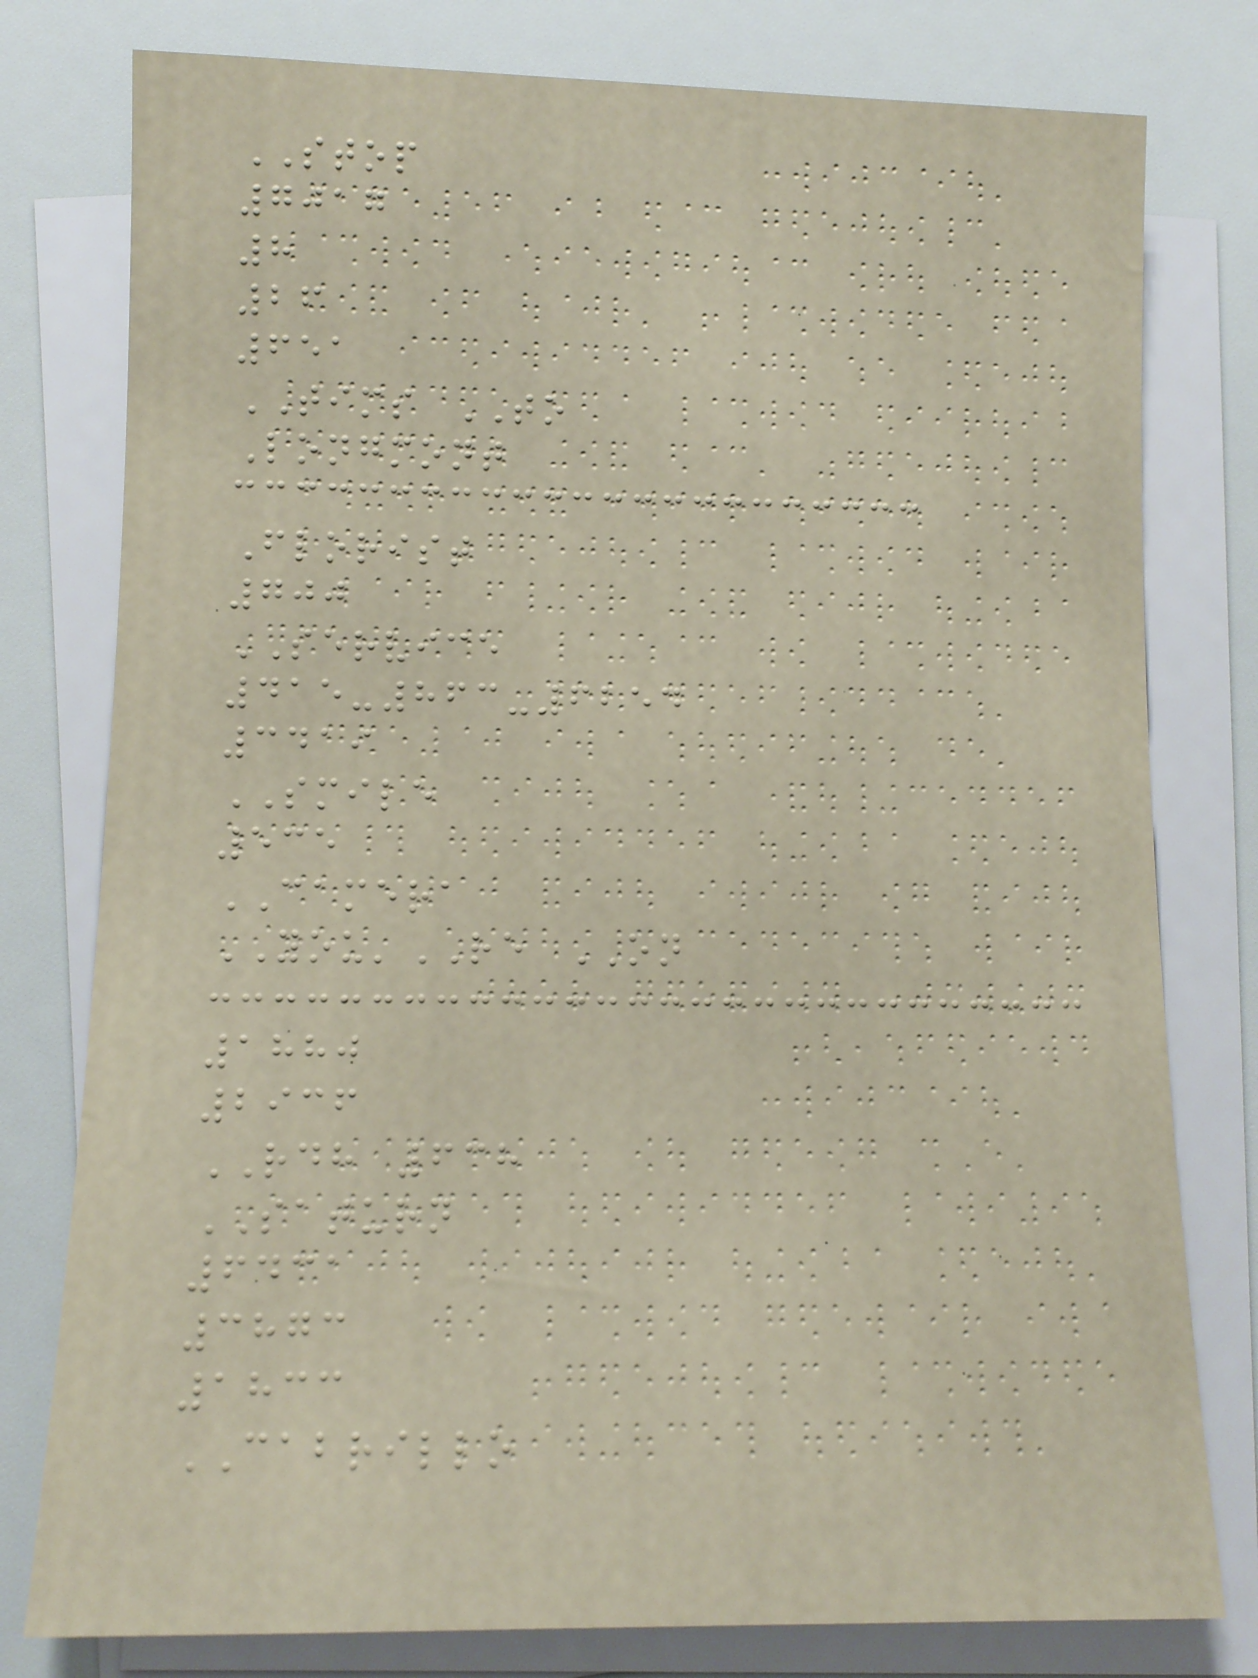STOP
7017
8
26
651
TIMS TO
Longmont
Florist
700
SERVICE
415-863-6254
3419
SMILE
535
CAMERA
YOU'RE ON
1880
2936
RDH 638
SATURN
6431
3873
1833
CABRILLO
